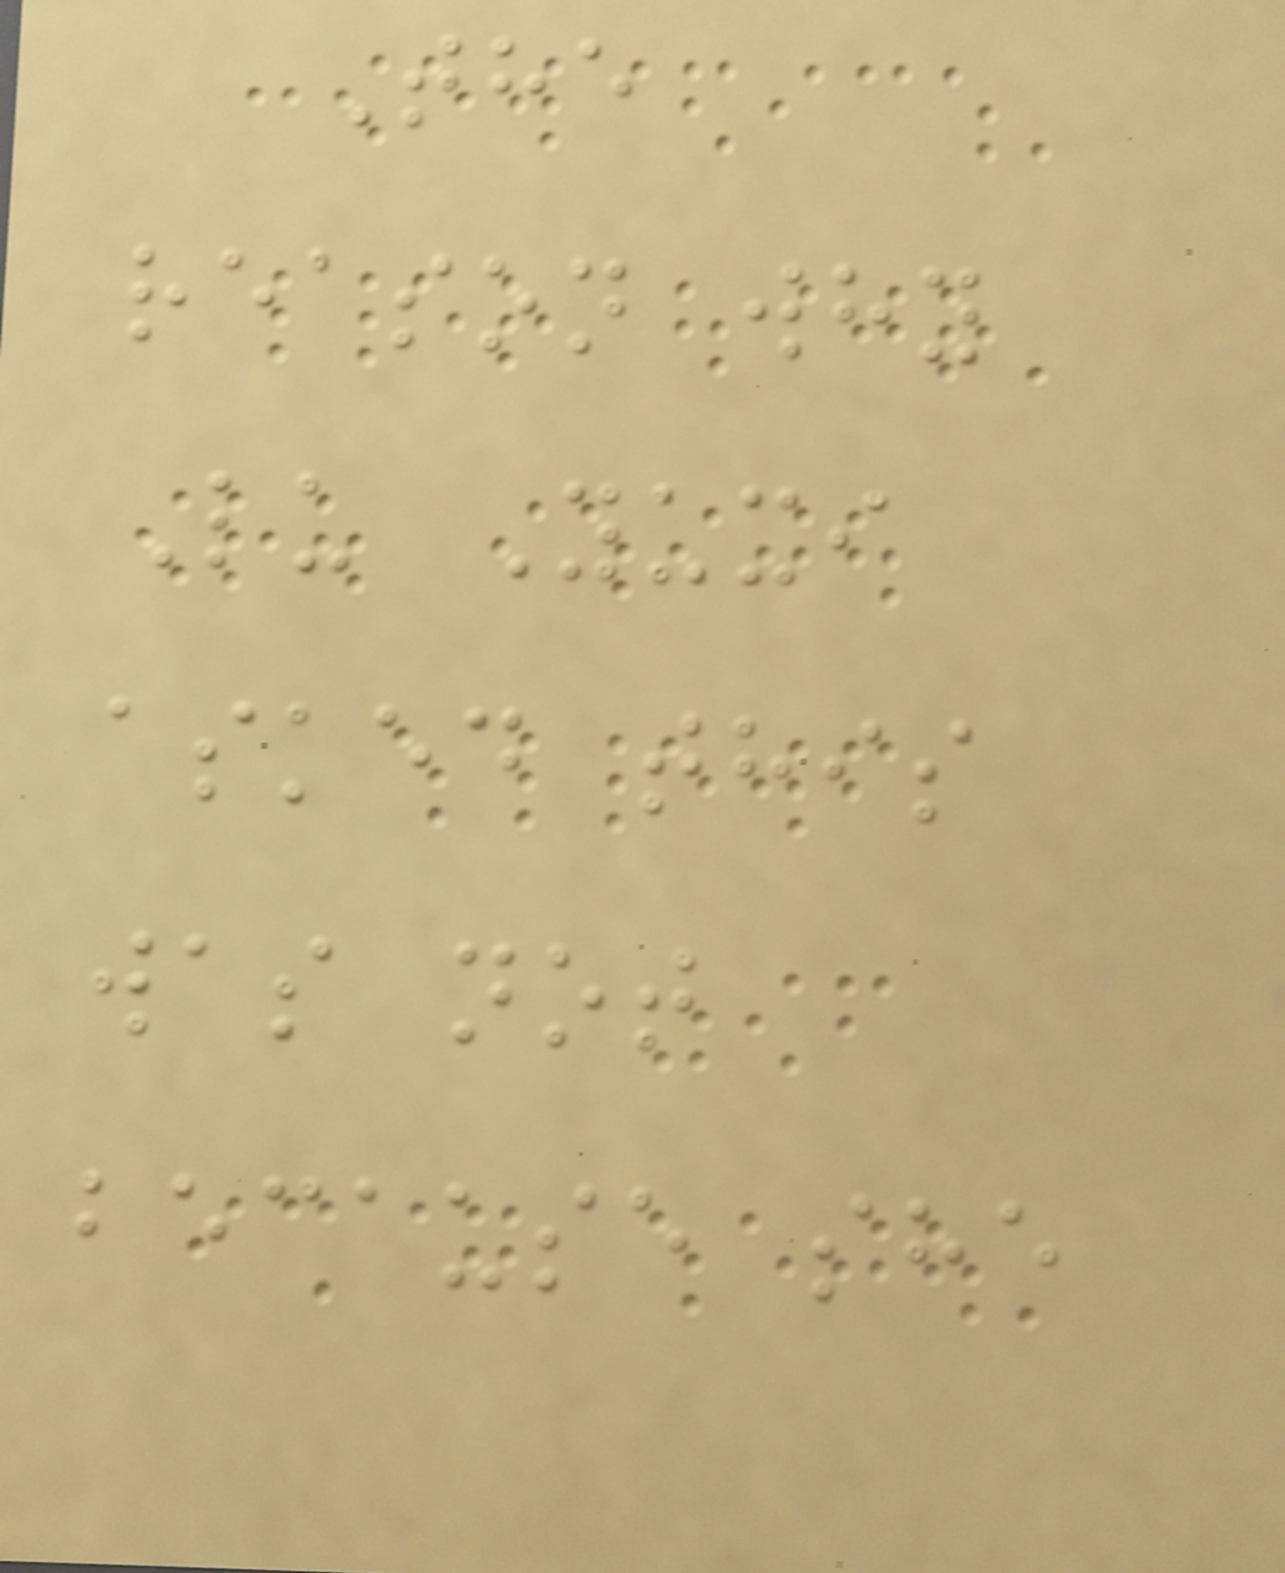The
reason why
Lu Yuxi
asked this
was not
because she
